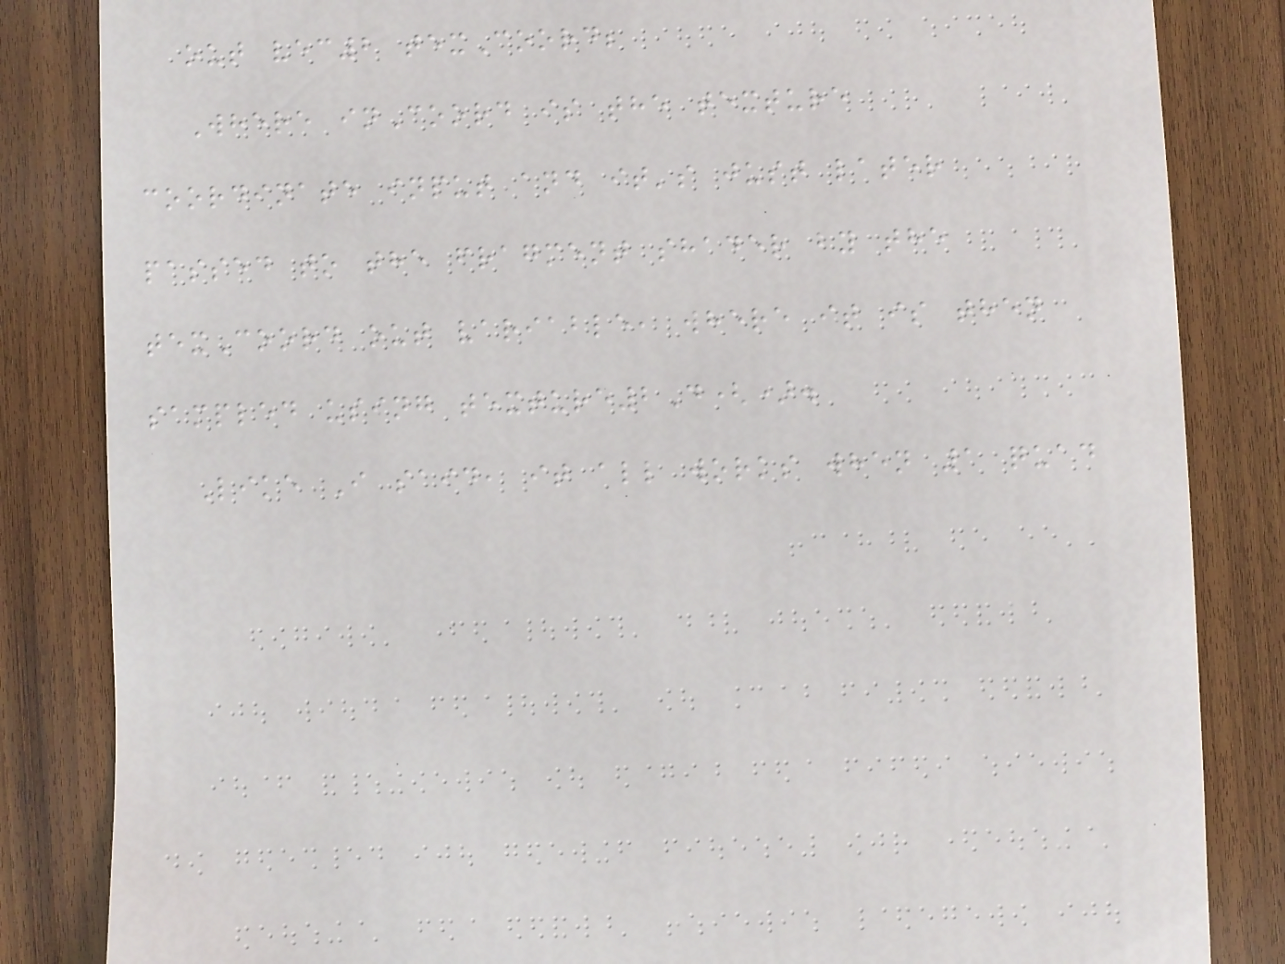out vec2 texCoord;
Where inCoord is the texture
coordinate input and it's just later
passed to the fragment shader by the
texCoord out variable, where it is then
sampled using texture2D().
Like I said, it all works when 1 quad
